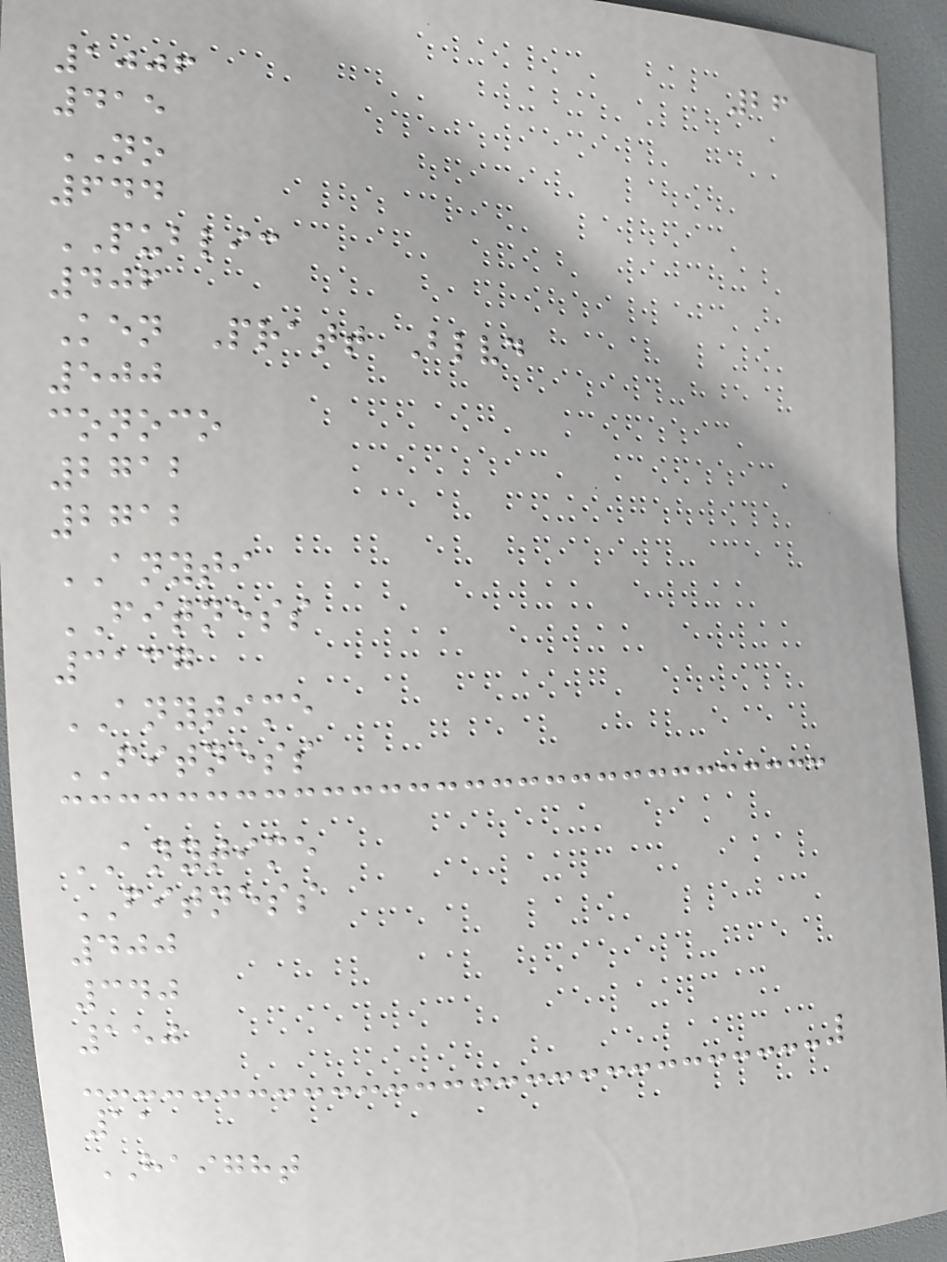26
1006
415
NO
644
PUBLIC
406
Ken Pratt Blvd
500
conoco
2712
2712
ANYTI
FITNESS
3137
ANYTIME
FITNESS
ANYTIME
FITNESS
400
340
150
11
HAIGHT
